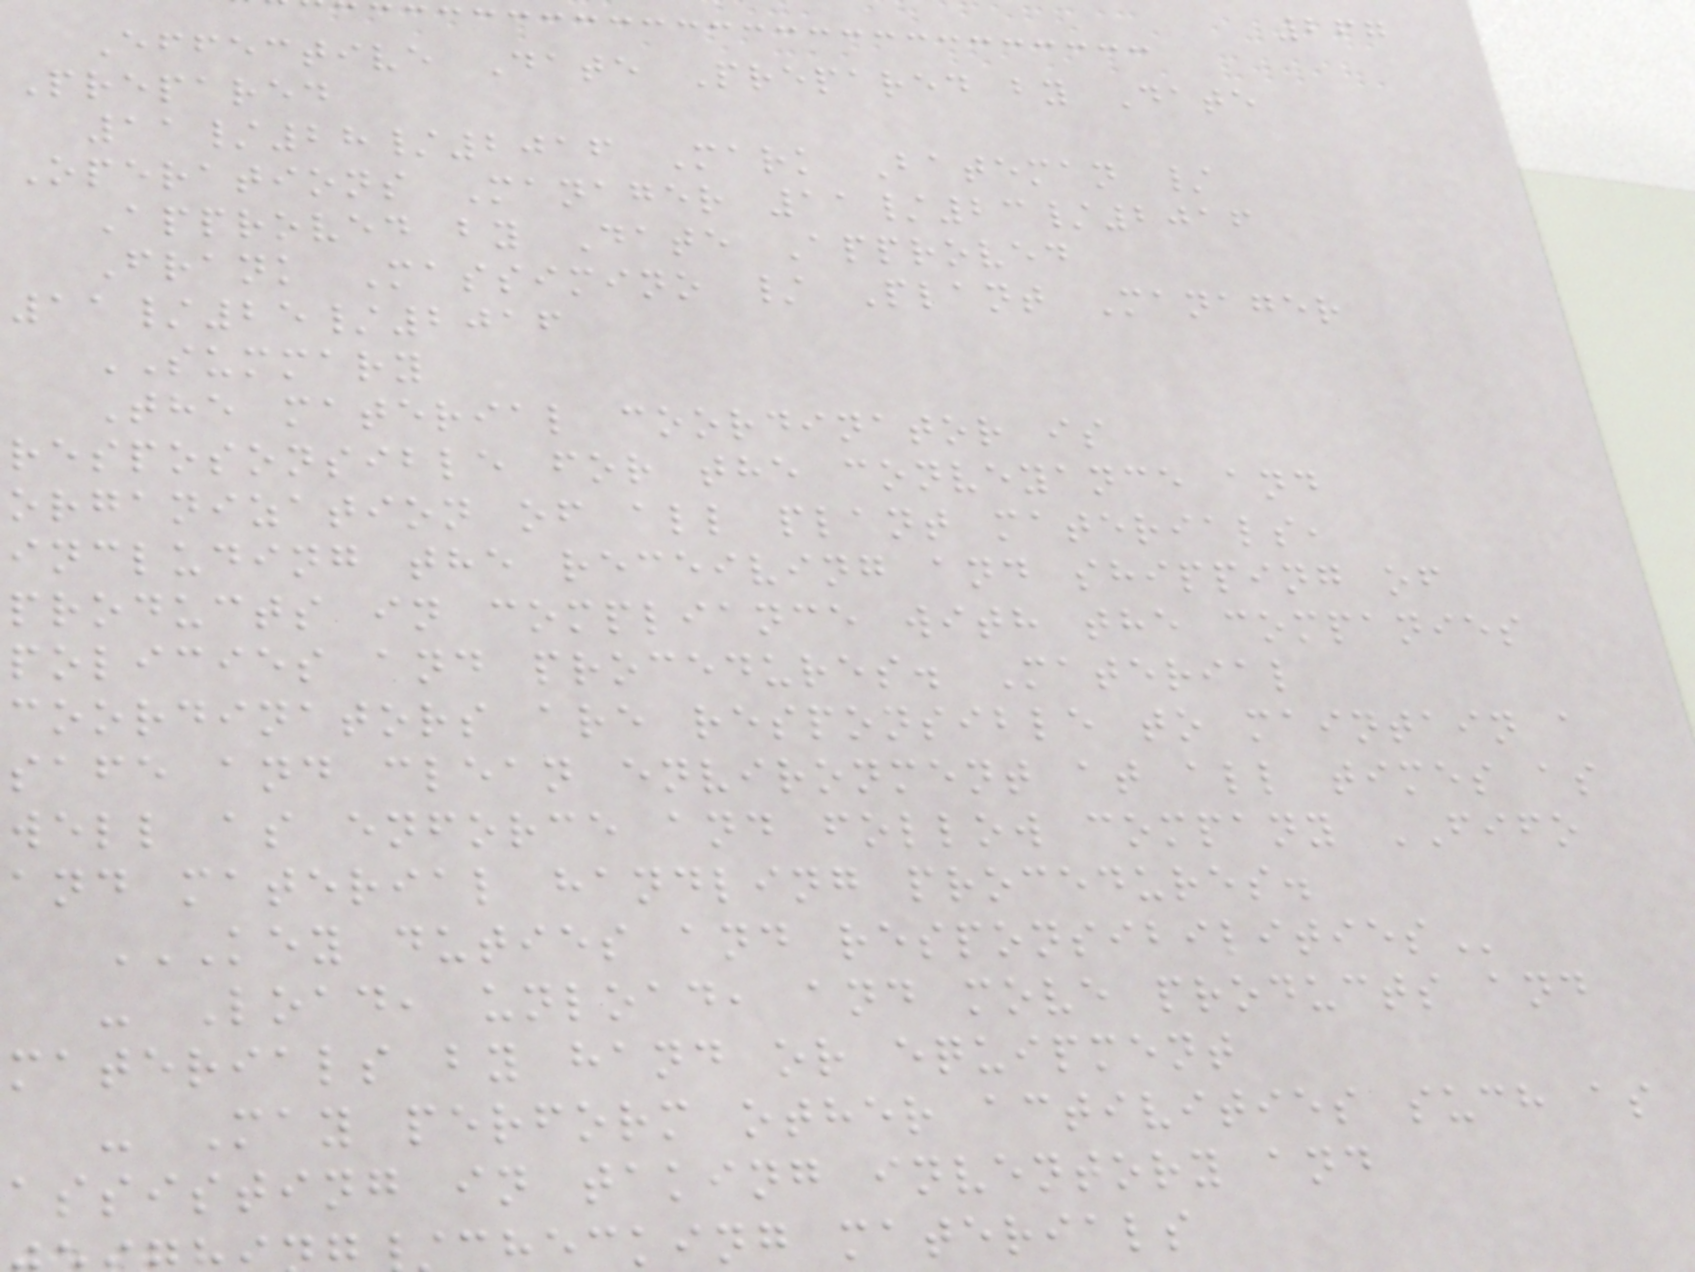267
Effective Date Prepared by Date
Prepared
11/28/2016 Mark Bateman /
Operations Manager 11/23/2016
Approved by Date Approved
Frank Massimino / Plant Manager
11/25/2016
SUMMARY
The material coordinator is
resposonsible for the conveyance and
organization of all plant materials,
including the receiving and shipping of
products in compliance with the companies
policies and procedures. Material
coordinators are responsible to maintain a
safe and clean environment at all times as
well as enforce and follow company FIFO
and material handling procedures.
KEY DUTIES AND RESPONSIBILITIES
- Load, unload, and move products and
materials by hand or equipment
- May perform other activities such as
assisting in taking inventory and
hecking materials
